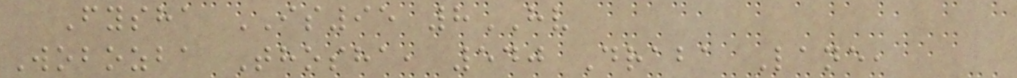Fysha IS95 8HV
Wobozba Thosha, 540 Draba Lane,
